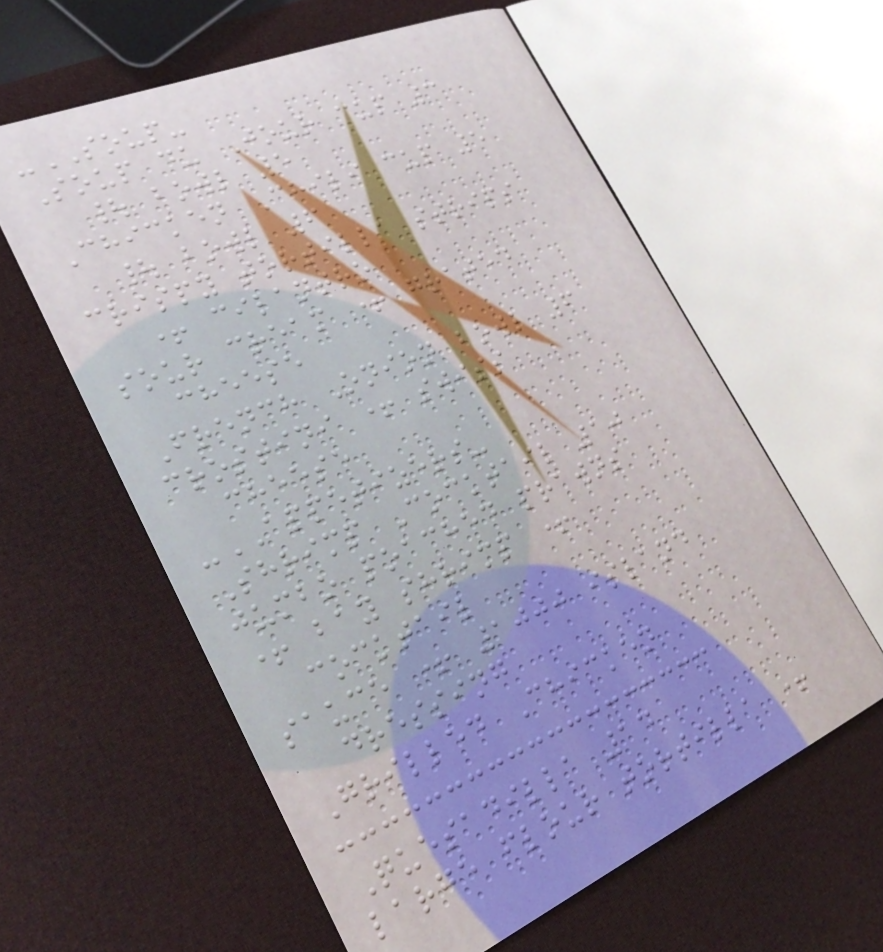-SOUP-
Soup du Jour cup 3
| bowl 5
Chicken Chili cup 5
| bowl 6
crispy tortilla strips
+ cilantro
sour cream + grated
cheese
French Onion bowl 6
crostini + swiss
cheese
-APPETIZERS-
Shrimp Cocktail 10
jumbo poached prawns
+ bay shrimp +
cocktail
sauce + 1000 island
dressing
Grilled Chicken
Quesadilla 14
large flour tortilla +
